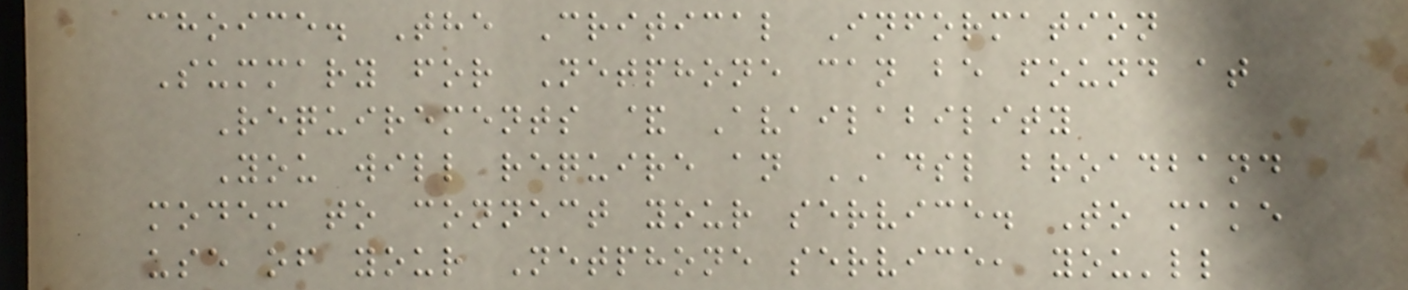choice. The Critical Information
Summary for Netphone can be found at
Requirements & Availability
You will require an ADSL broadband
modem to connect your service. To make
use of your Netphone service, you'll
